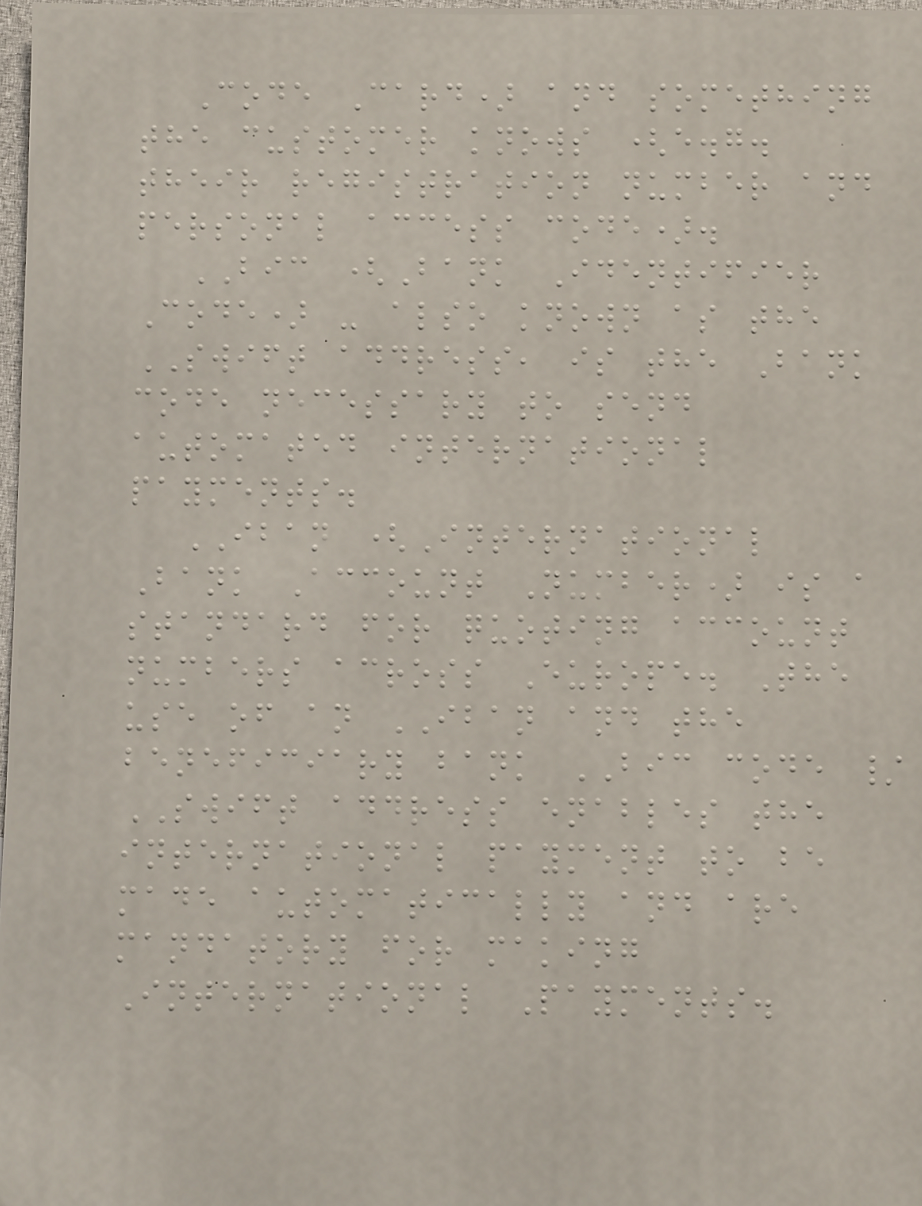Code Card) and something
the customer knows (e.g.
their registration number and
personal access code).
BIC (Bank Identifier
Code) - also known as the
SWIFT address, is the Bank
code necessary to send
automated international
payments.
IBAN (International
Bank Account Number) is a
standard for quoting account
numbers across Europe. The
use of an IBAN and the
beneficiary bank BIC code /
SWIFT address enables the
international payment to be
made automatically and are
mandatory for making
International Payments.
